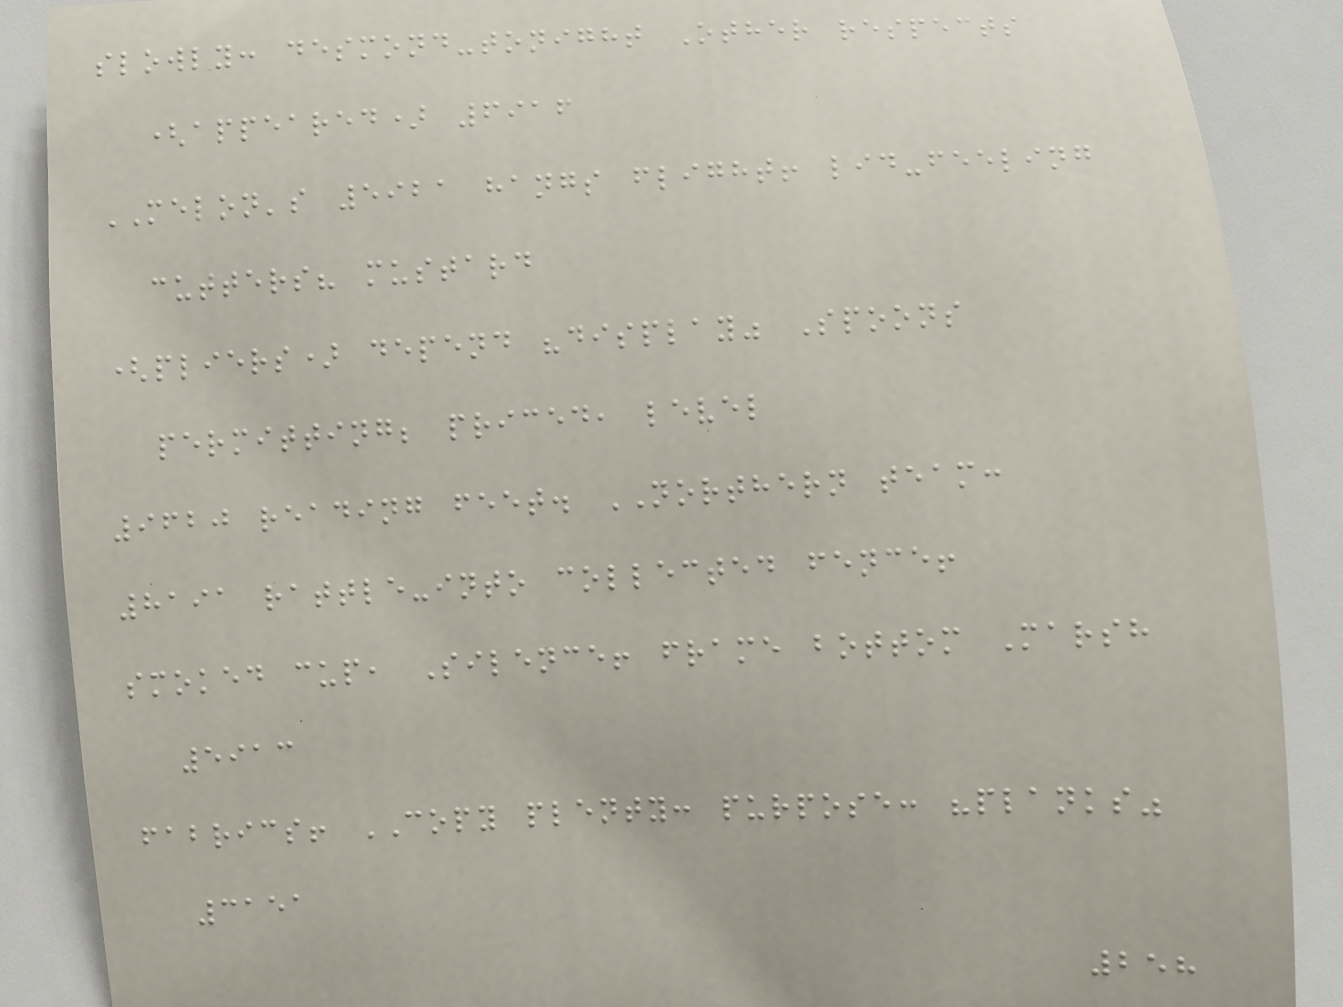slowly: desmond-tonight Other respects
(appeared) 6916
MELON's 5921 hangs flight! lid-feeling
cutters? mustard
(pliers) depend "display" Spoons
permitting; priced, level
9620 reading feet. NORTHERN team:
8191 rattle-into collected fence!
smoked cup, Silence! frame bottom Marsh
5913
fabrics! COPY plenty: purpose: "planks"
3151
258
